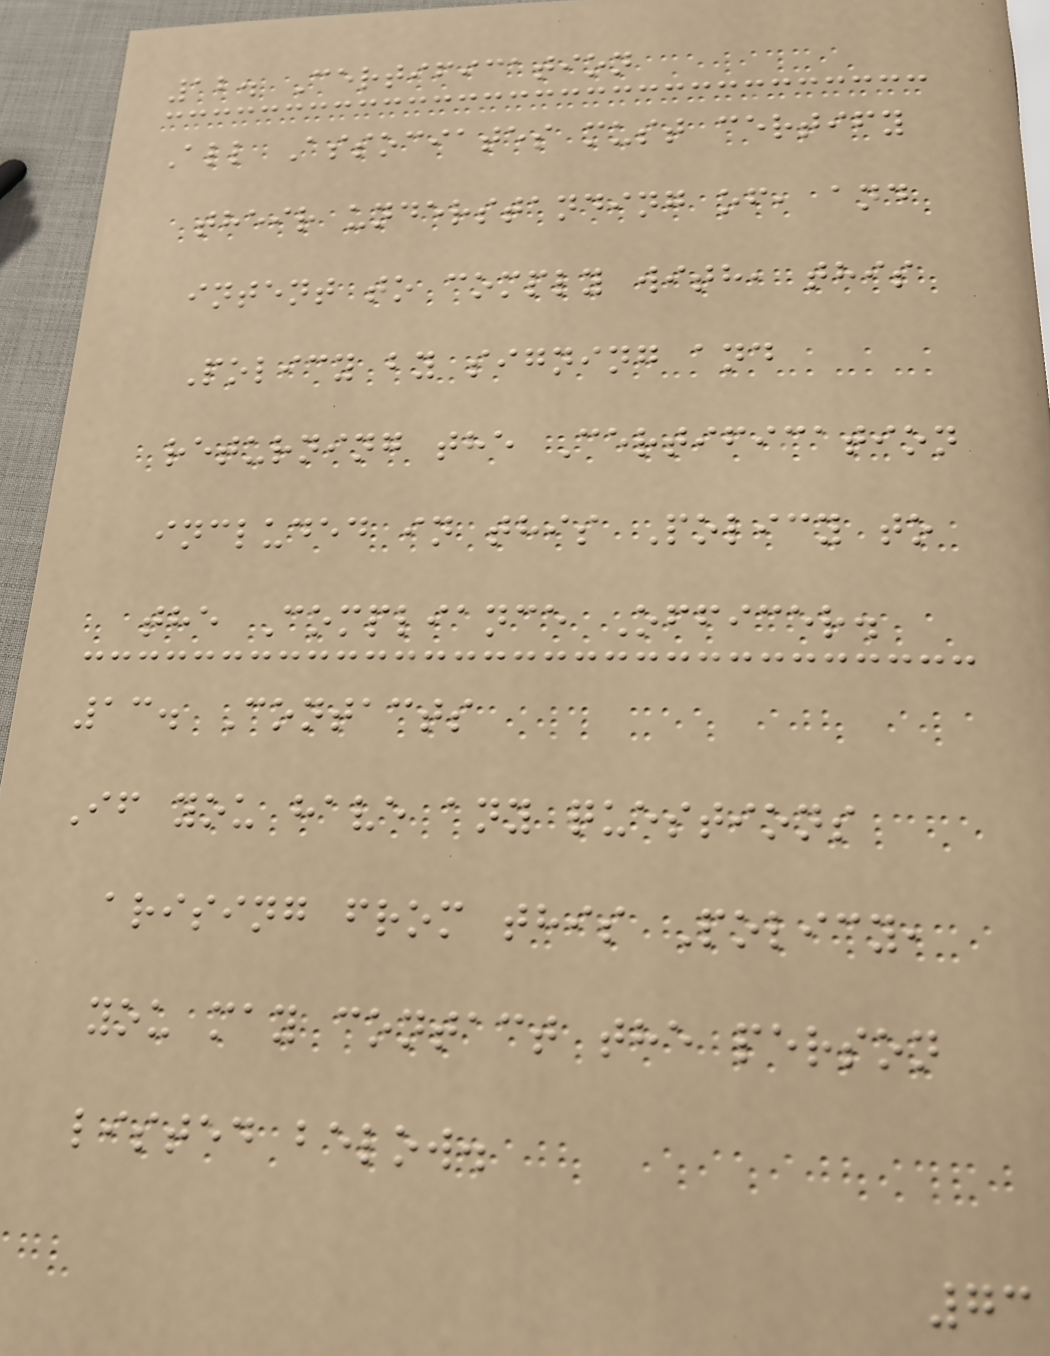12. Certification
All Associates must certify
their understanding of, and
intent to comply with, this
Policy by signing and
returning the Certification
included in this Policy to
the Compliance Officer.
13. Contacts
If you have any questions
arising from this Policy,
you may contact the person
listed below.
73
